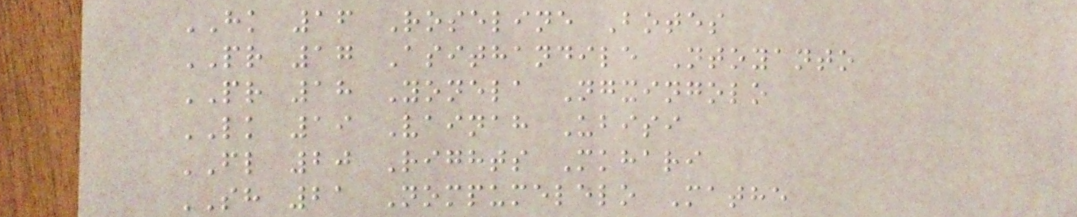HK 16 Roseline Botes
PR 17 Asithandile Ntoyanto
PR 18 Yonela Ngxingolo
LK 19 Vainah Ubisi
FL 20 Rights Mkhari
SH 21 Nompumelelo Mathe
